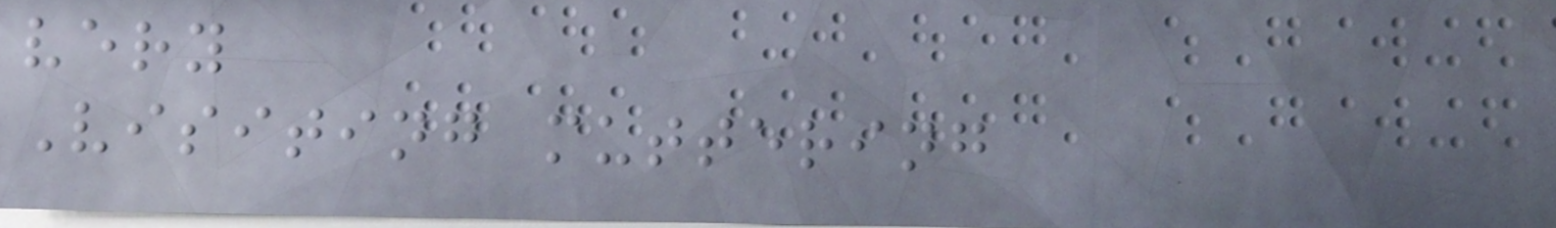very
Visiting muttering
